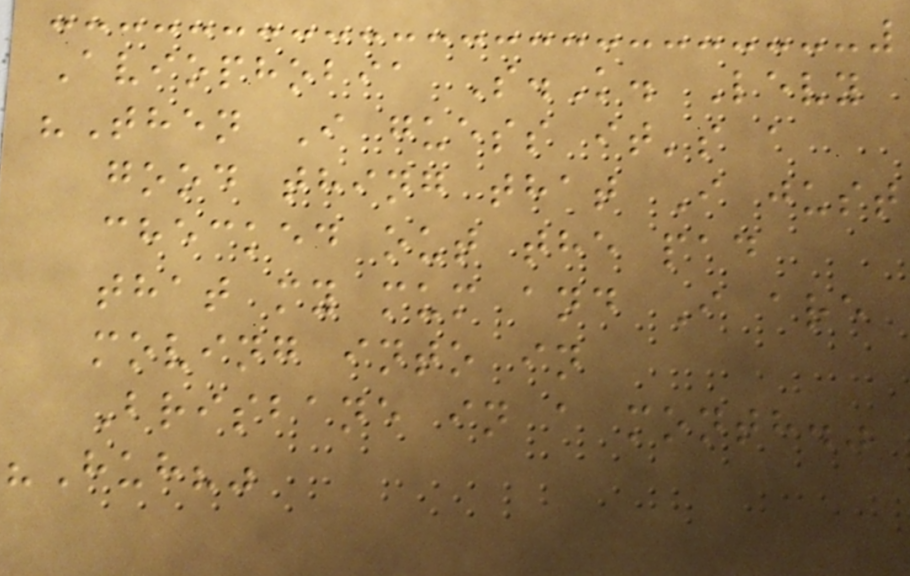Aviophobia S.K. Levy
"Then I guess it's a
good thing that I just
checked out the pad
that my mum and I are
moving into in
Brisbane in a month."
"Huh?"
